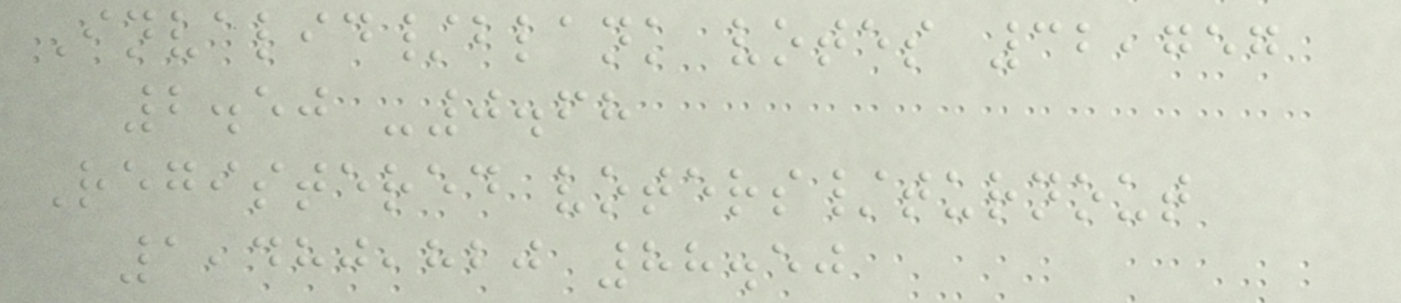Invalid/blank votes 32,757
2.50 -0.68
Registered voters/turnout
1,480,820 88.50
